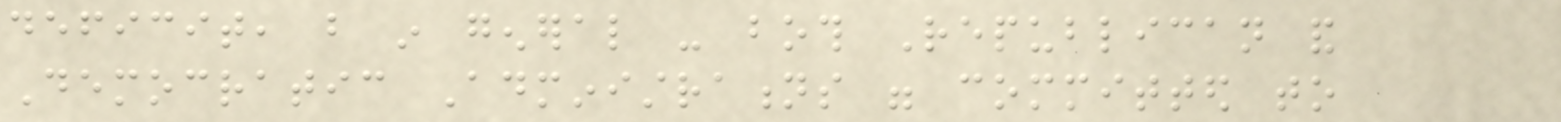deficit, but in general - both Republican and
Democratic Administrations were committed to
